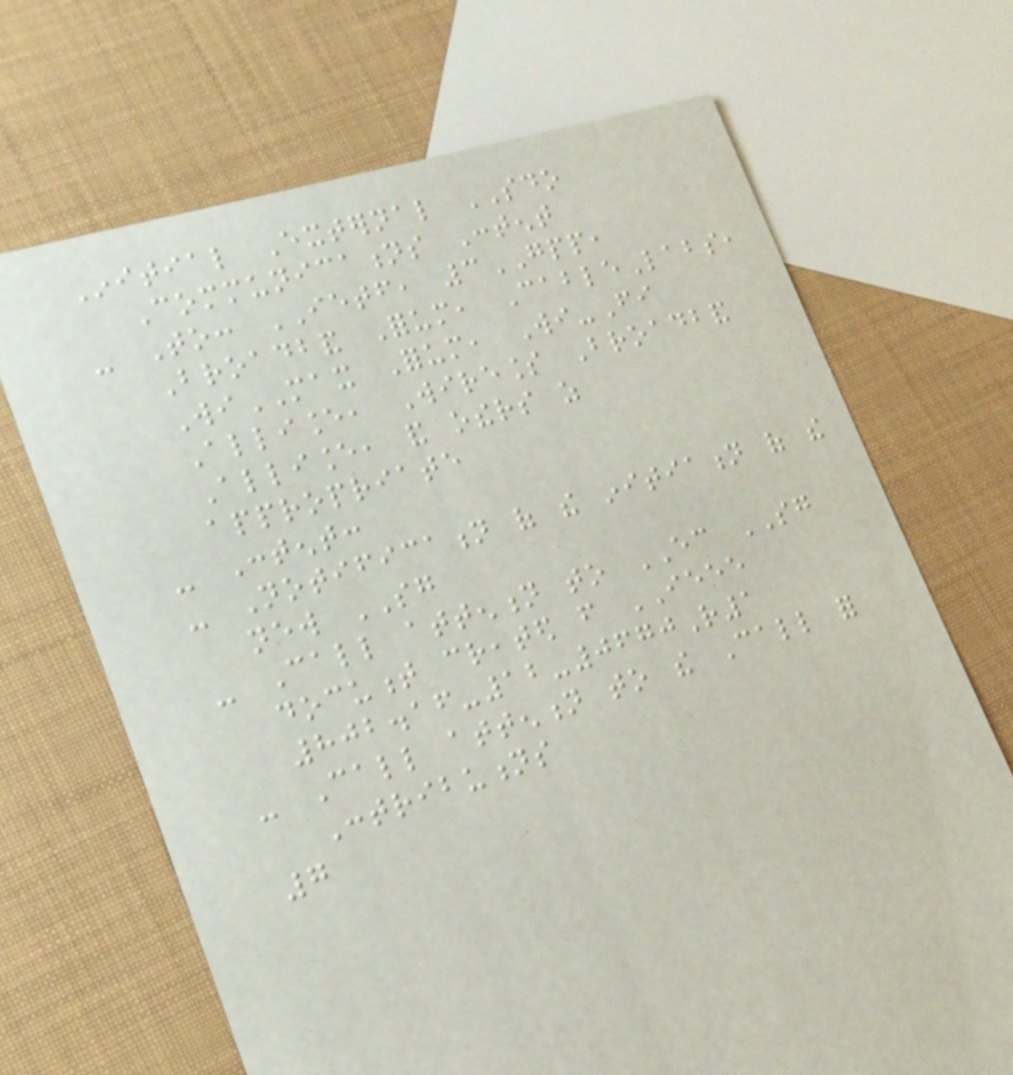Initial External SDO
Communications Content
- To: IETF, 3GPP,
Broadband Forum, CableLabs,
WiMAX Forum, Wi-Fi
Alliance, Wireless Broadband
Alliance, and others as
appropriate
- Content:
- Notification of the initiation of the
new SG
- Call attention to EC SG
document created from IEEE
802.16-12-0670R1
- Call attention to the Call for
Contributions
7
